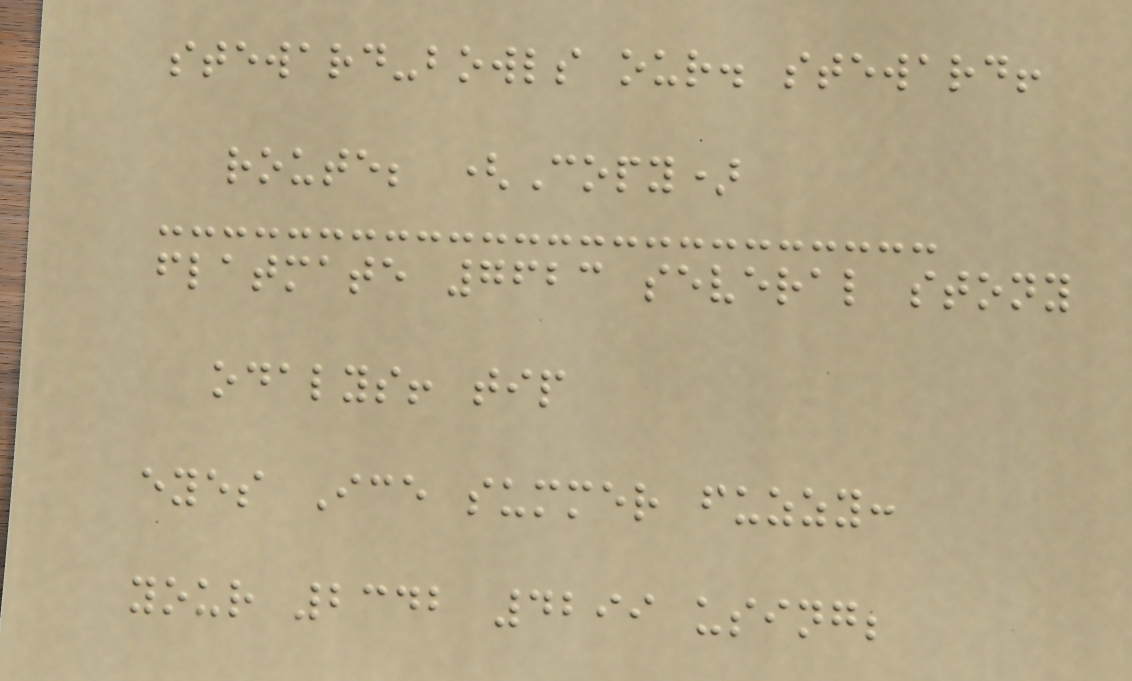steward-bowls our. steward!
route; (Copy)
flatmate 7623 several stony
odalys! tip
eyes Ice summer fuzzy:
your 2342 4299 using;
